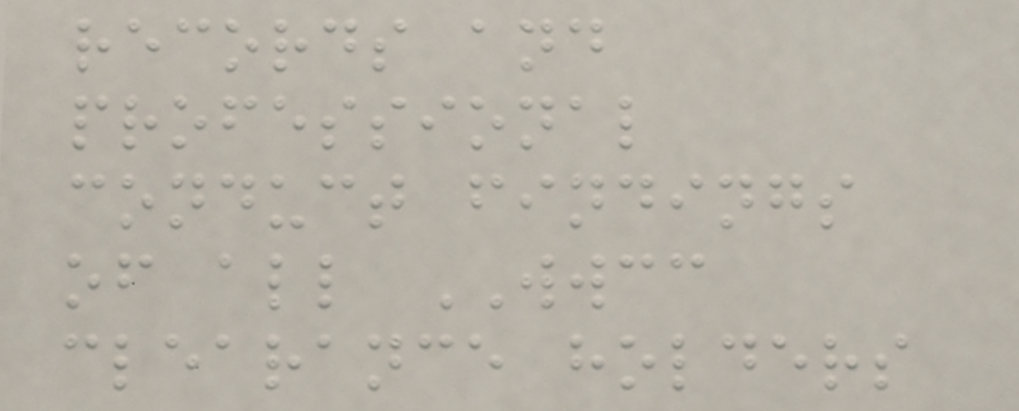records and
professional
conduct findings
of all WWCC
clearance holders
